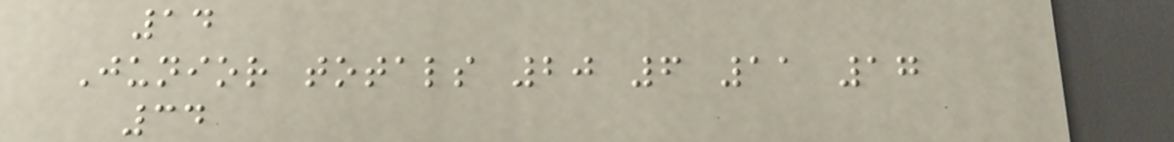14
Junior totals 20 6 11 17
34
